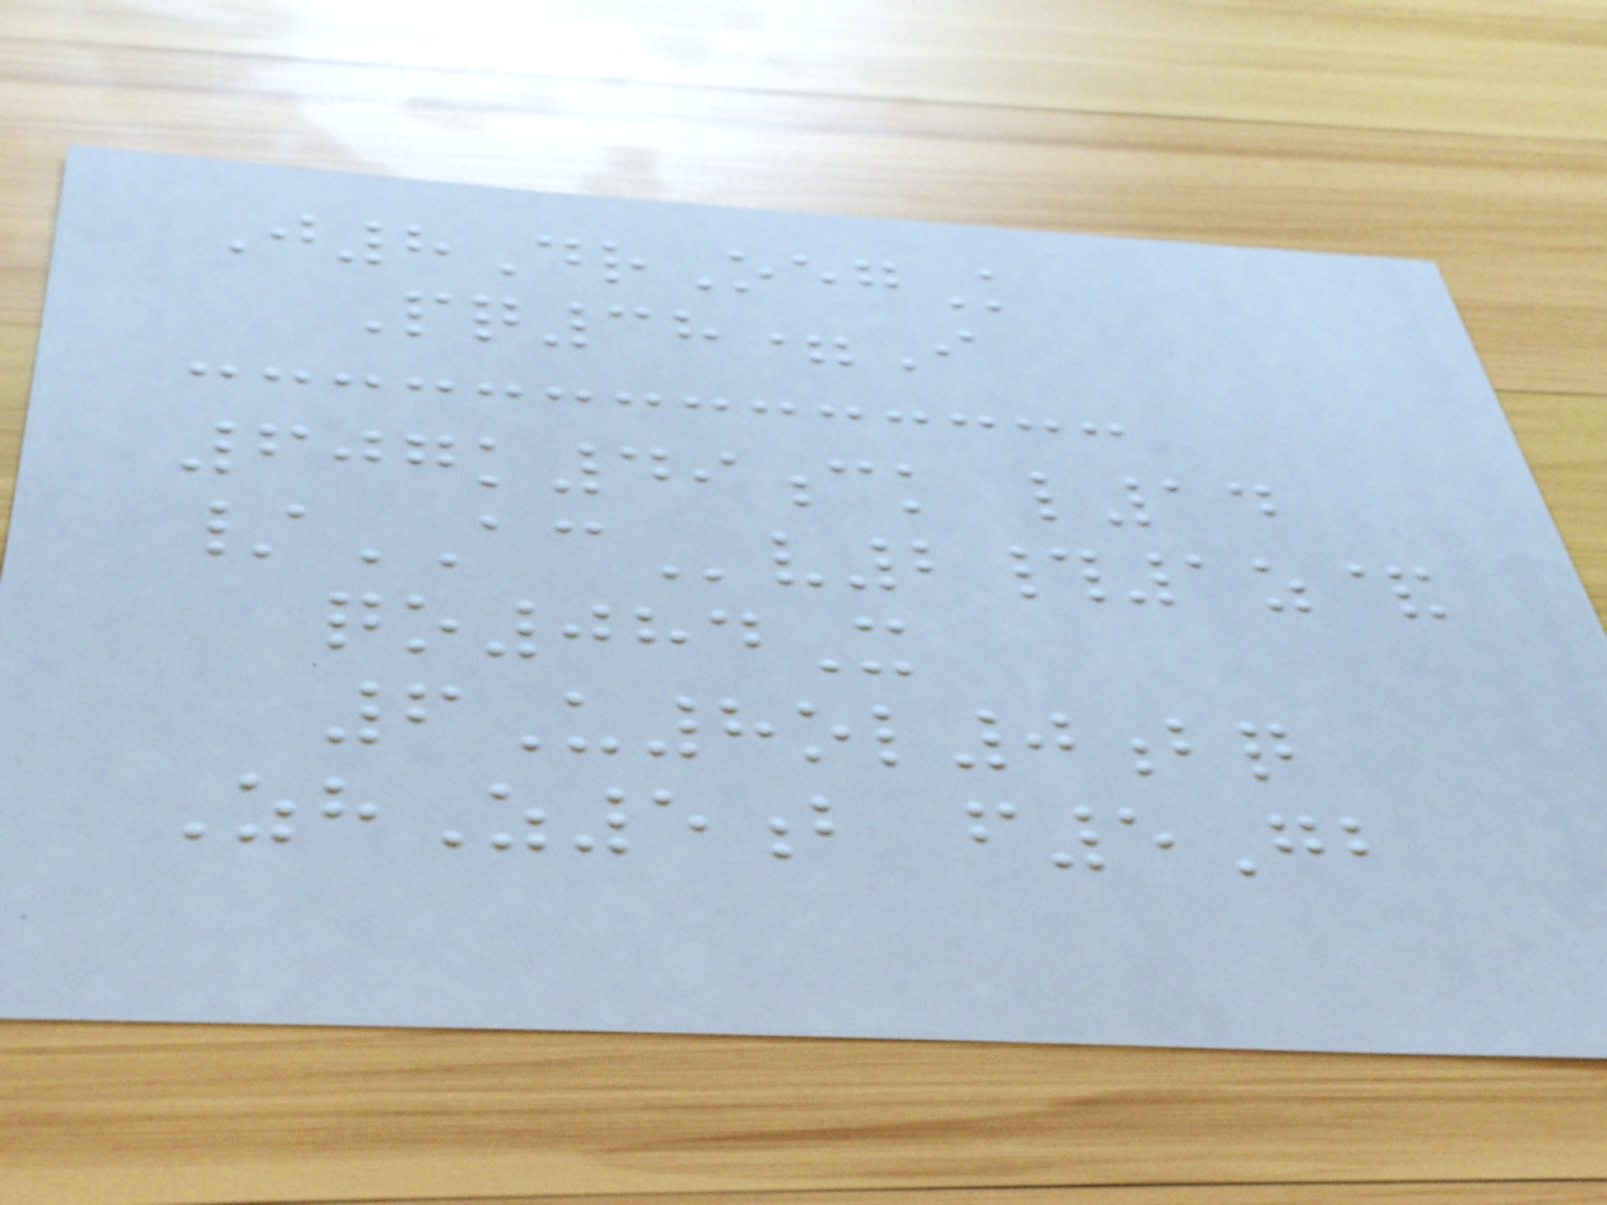J8DrOegK
Pq38=I
607k49ck l14
/ACv2#1z&
qo084X
6U8ol0bq
ZhZ5b f5Gb
